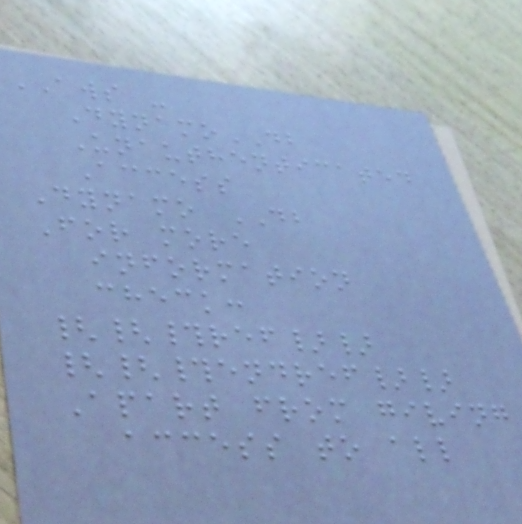AWS -
DynamoDB
Unauthenticated
Access
Dynamo DB
For more
information
check:
{{#ref}}
{{#endref}}
Apart from giving
access to all
